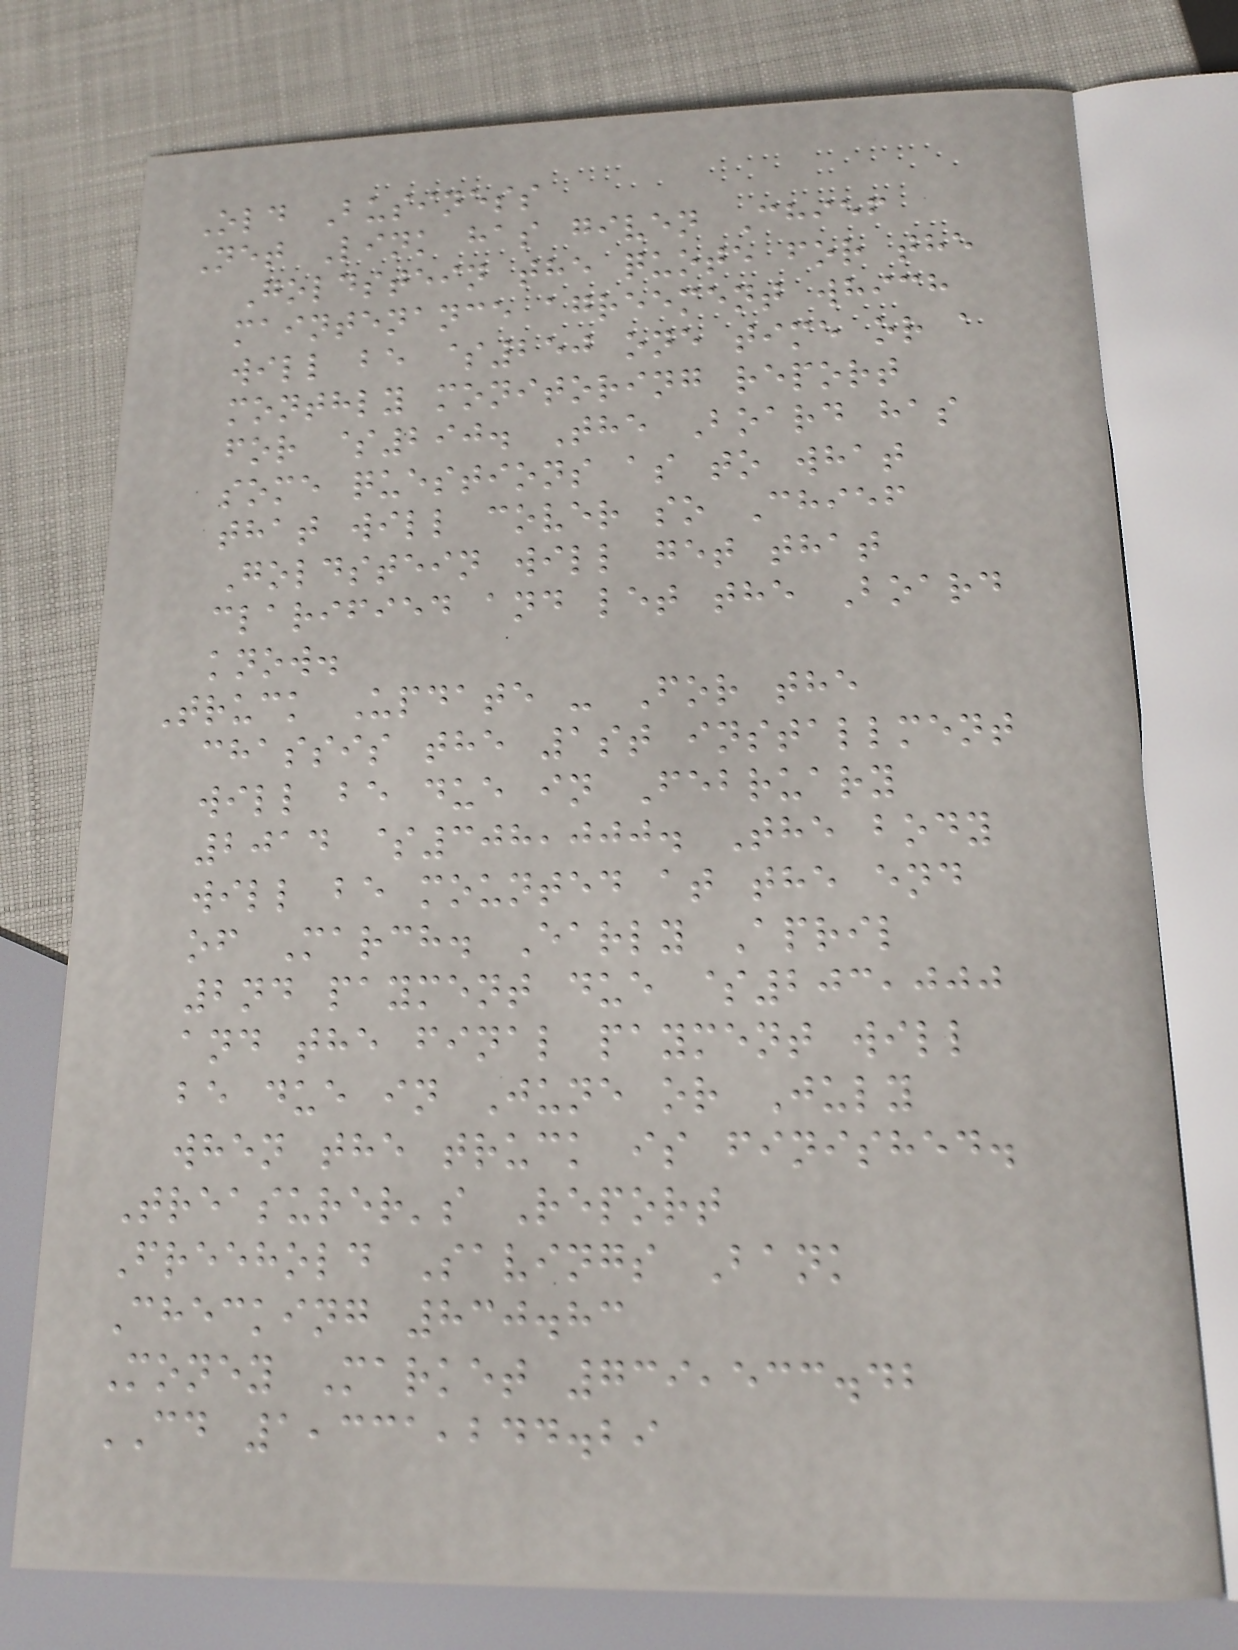Old Business
Net Link has given Chief
Goldstein the quote for the
maintenance agreement which
will be $250 one time or a
monthly monitoring report
for $290. The Board has
some questions as to what
that will cover so Chief
Goldstein will get that
clarified and let the Board
know.
Truck Update - For the
chassis the 1st installment
will be due in February
2014 $308,000. The body
will be mounted at the end
of March. Early April
2nd payment due $203,000
and the final payment will
be due in June or July
when the truck is finished.
Treasurer's Report
Freehold Savings Bank
Checking 830.83
Money Market 739,533.42
CD 1,331,244.29
